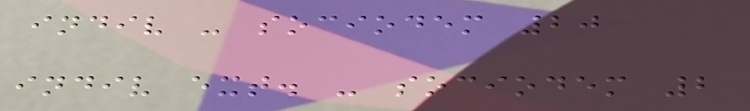indiv - sociodem 20
indiv ext. - sociodem 2
